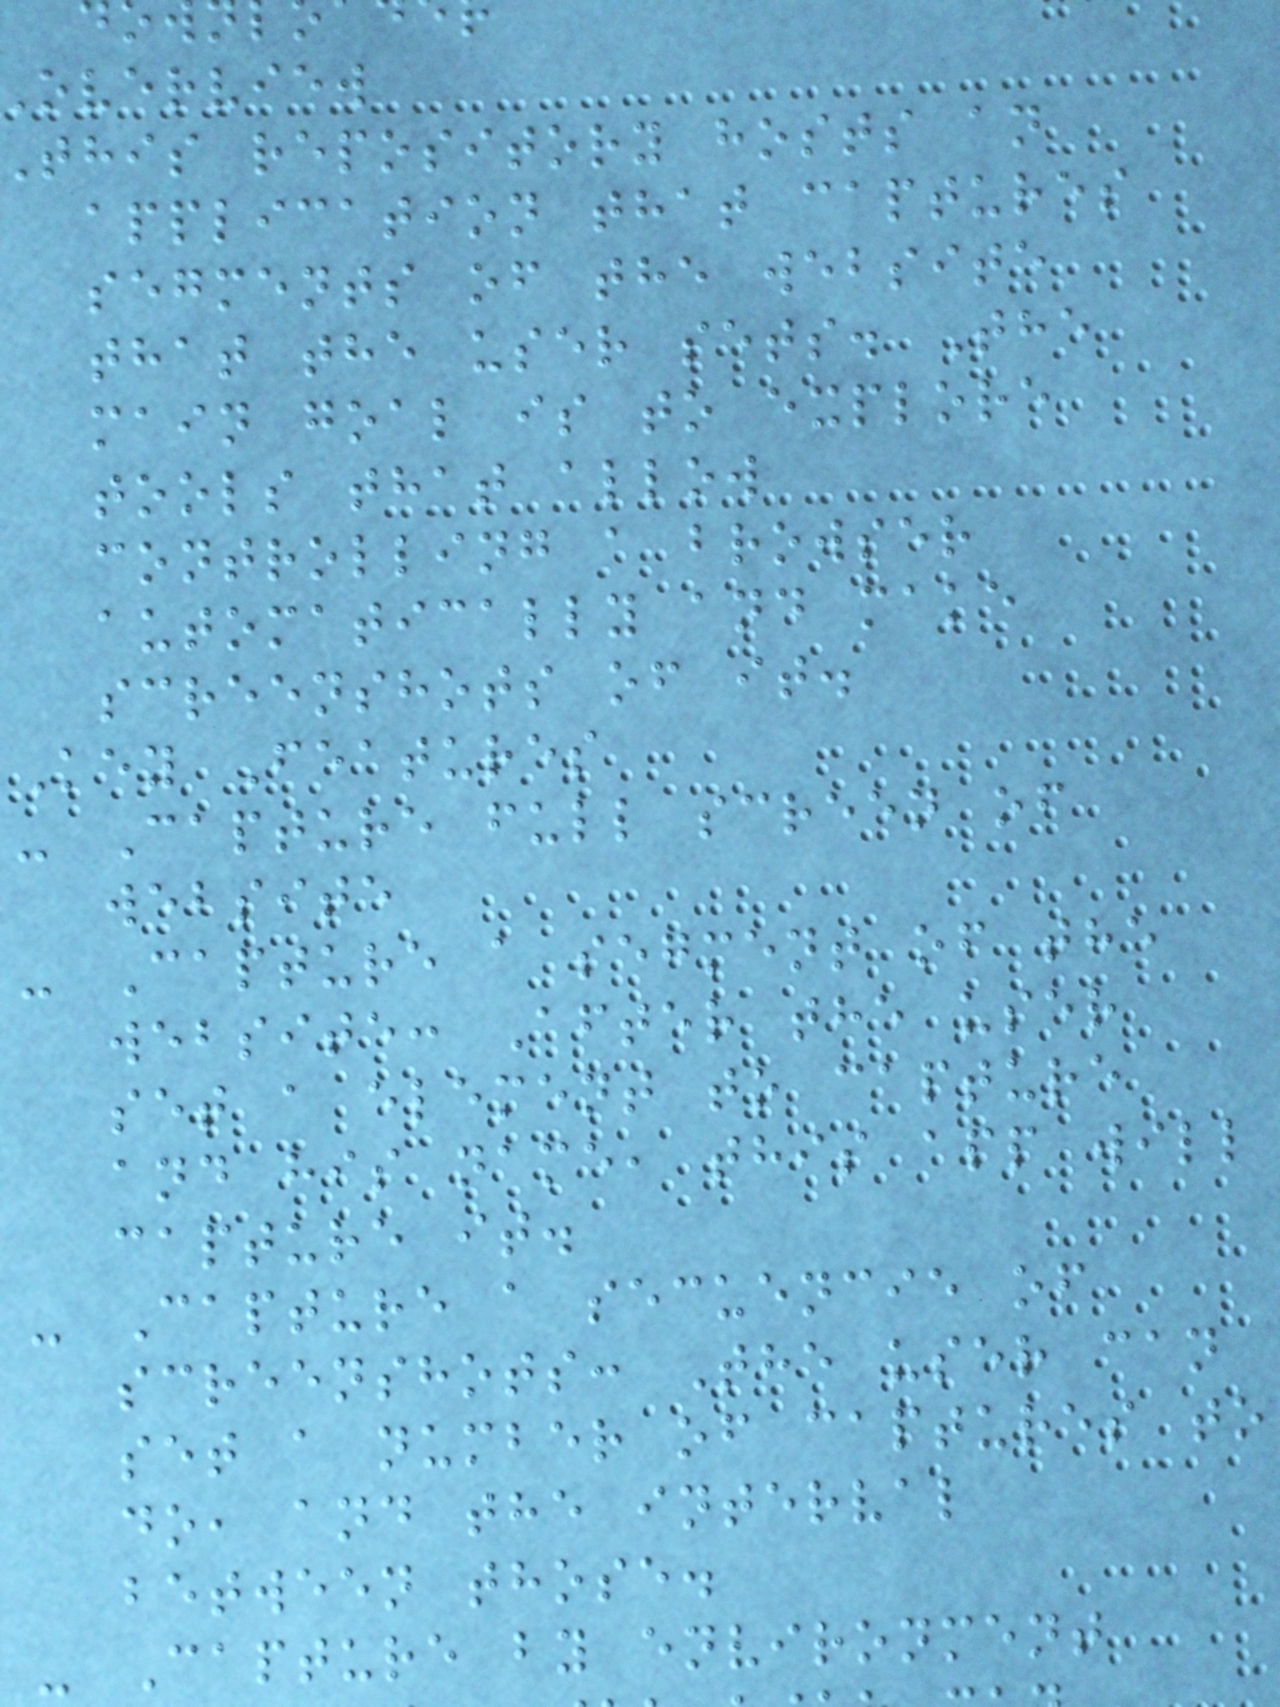overview
this repository hosts an
application that captures
segments of the website
that the user sets. The
main goal is to explore
tools that allow
controlling a browser
automatically and make
screenshots of it.
Key Features
- Capture full screen of
website
- Capture a segment of the
website: After the user
set a element to capture
and his name, this app will
capture it.
- Capture a secuencie of
screenshots: The user can
set a number of captures to
do, and the interval
between those.
- Capture by environment
